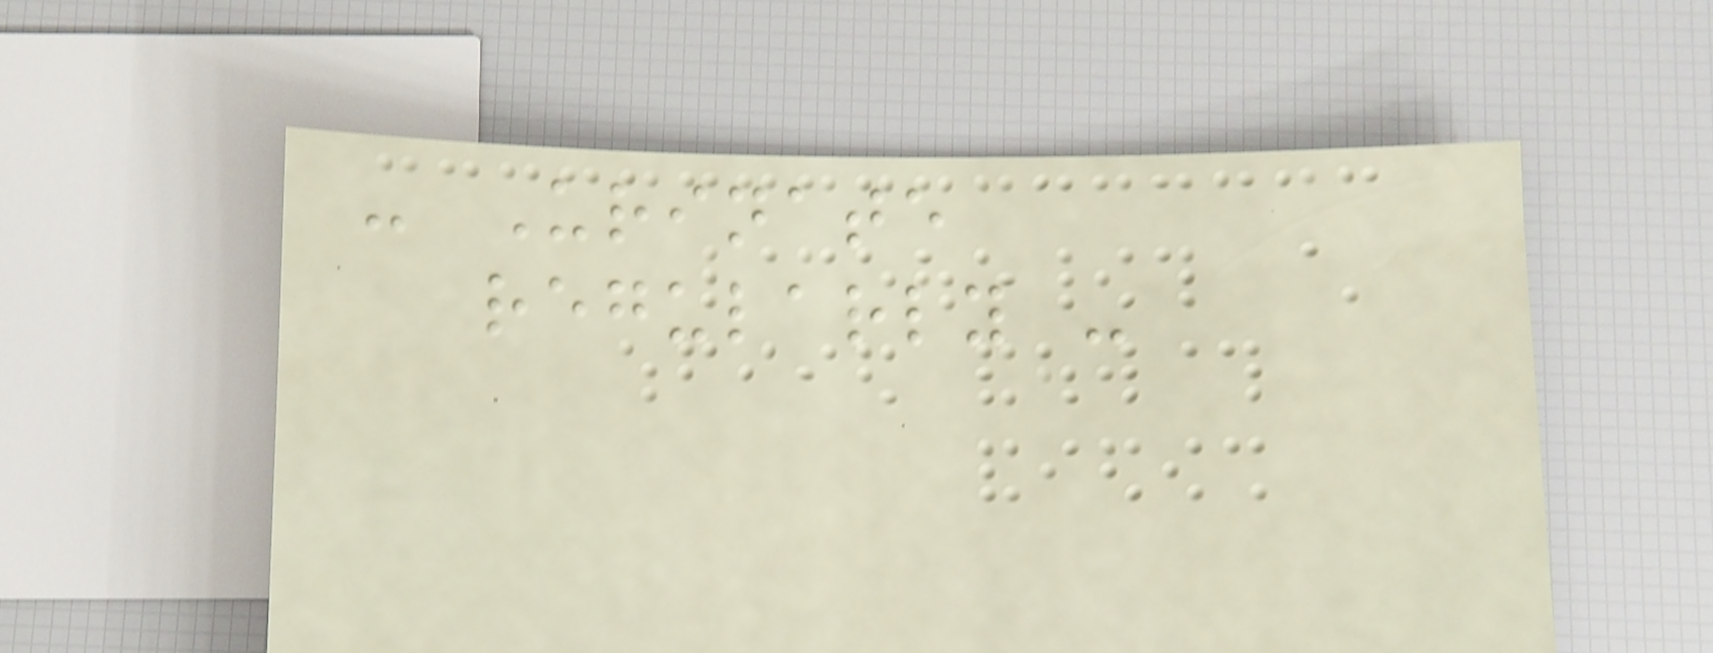- Urinate
regularly -
